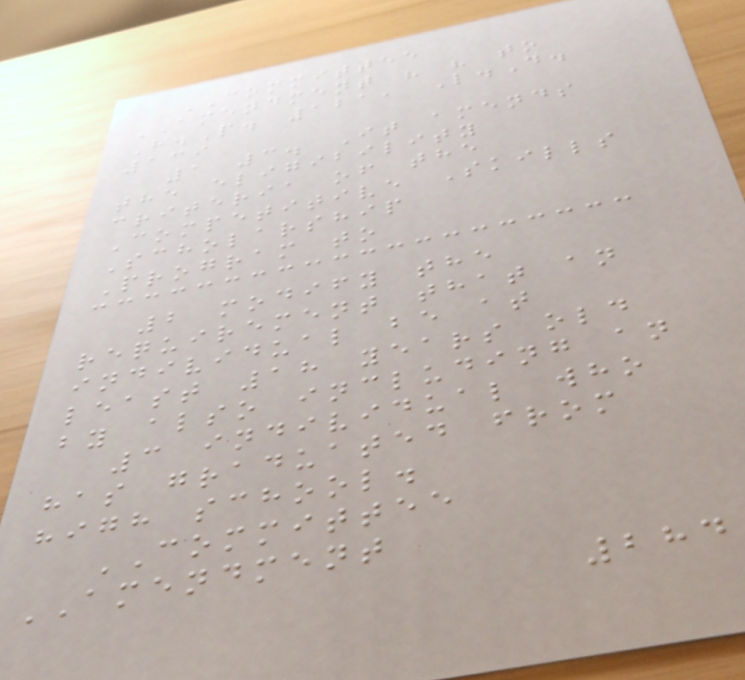COMMITTEE
AMENDMENT " " to
H.P. 121, L.D.
139
1 3. It amends
the eligibility
criteria of the
Competitive Skills
Scholarship
Program to
2 modify the
requirement that an
individual be at
least 18 years old
by also including an
3 individual who
has graduated from
high school.
COMMITTEE
AMENDMENT
284
